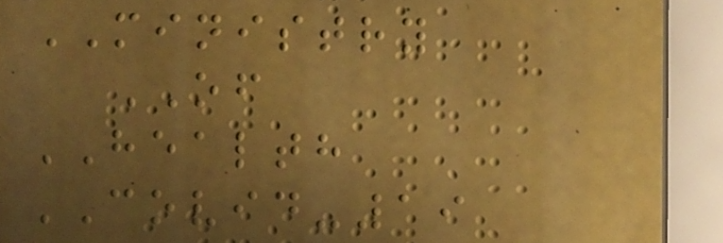MINISTRY
OF
HEALTH
COVID-19
